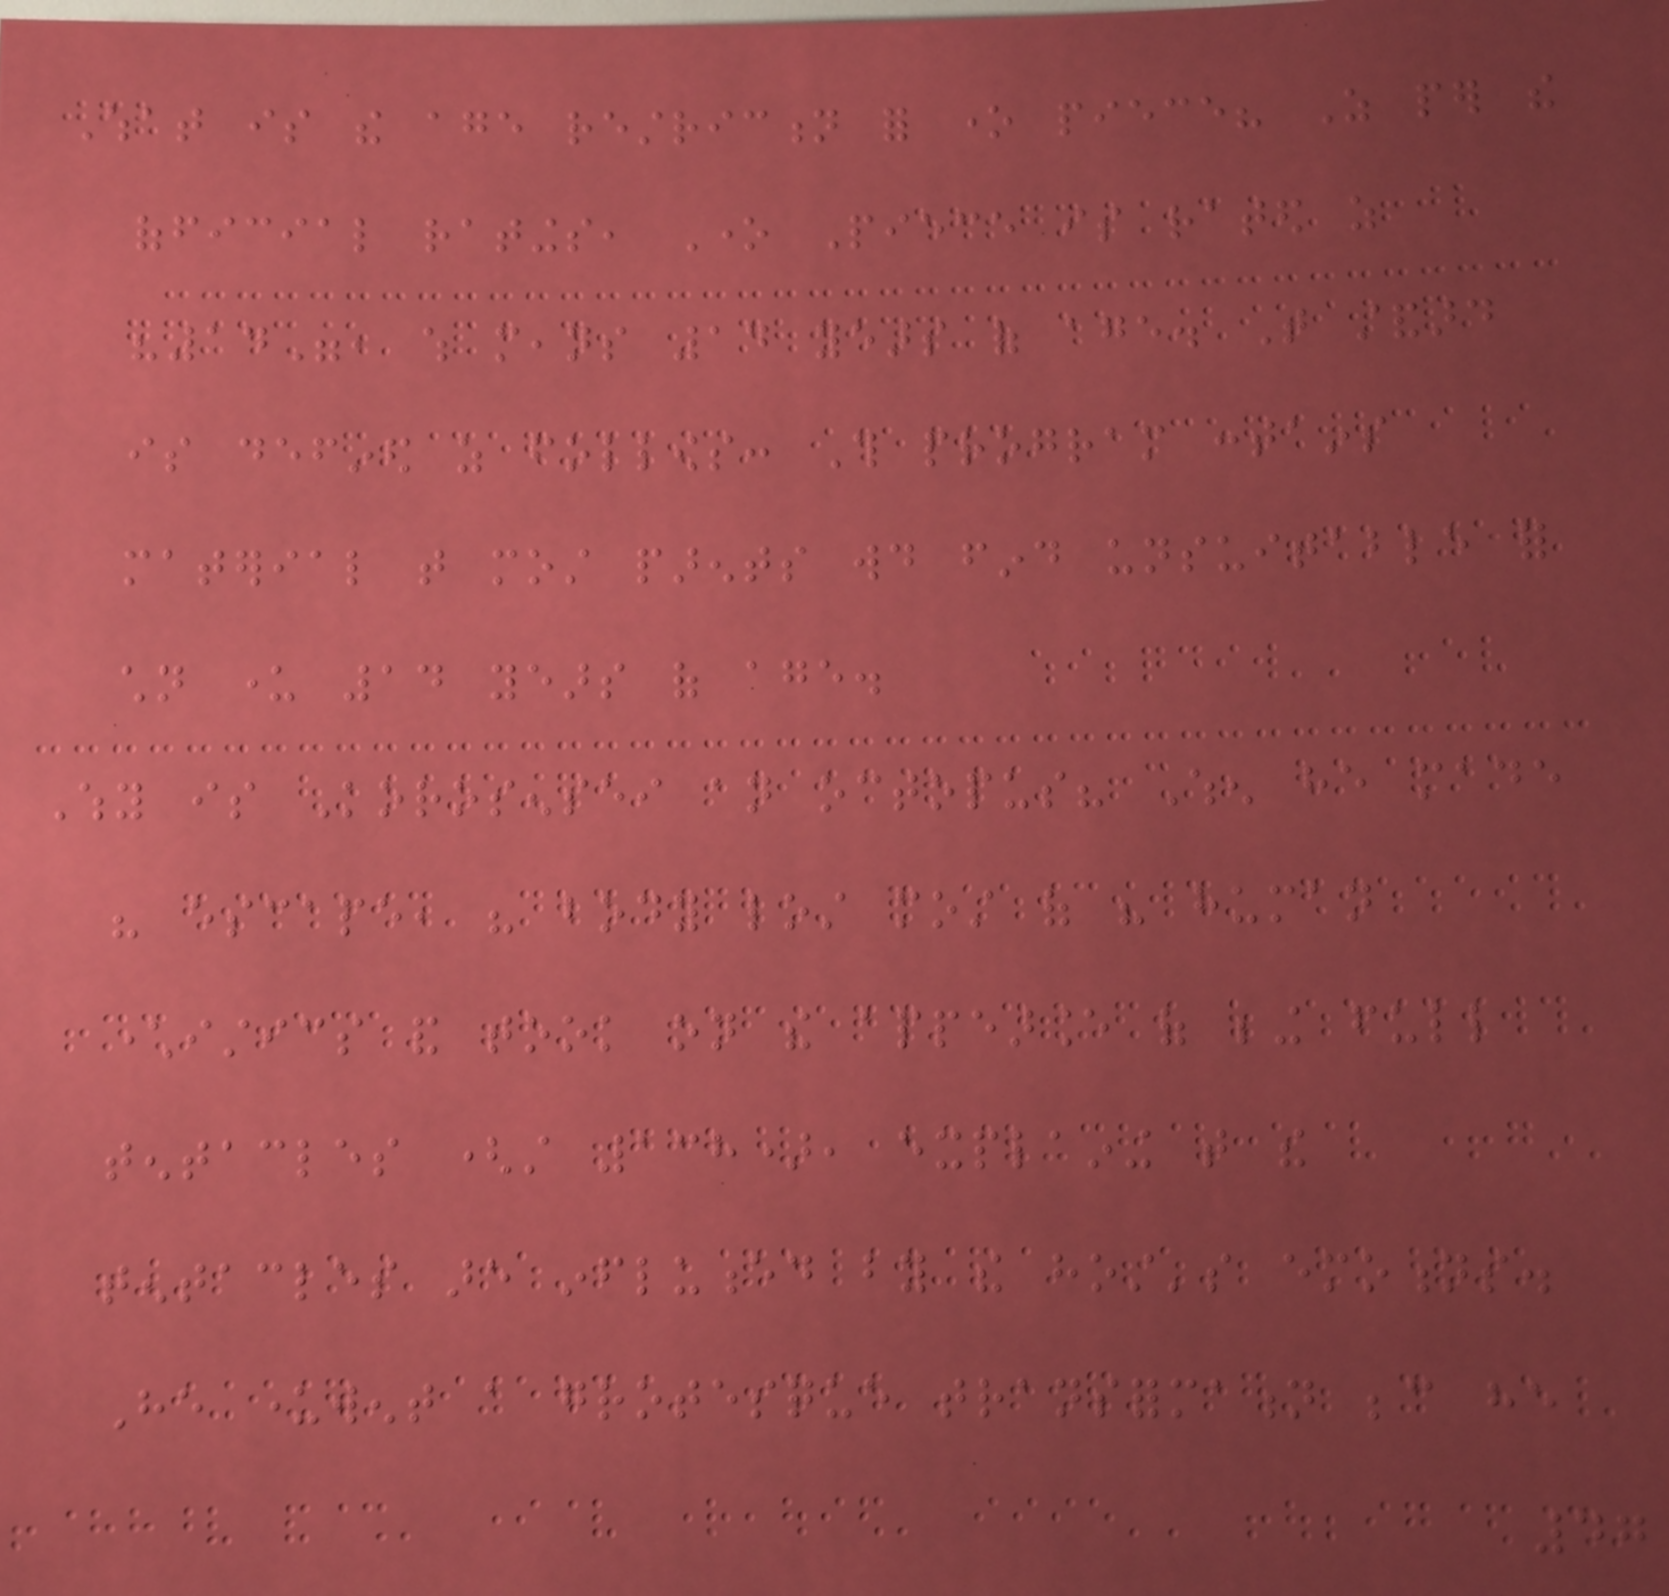What is the age restriction for one piece? As per the
official ratings, One Piece is rated as
"14", which means 14 years of age. That standard
is defined as follows: This program contains
material that most parents would find unsuitable for
children under 14 years of age.
Why is Korosensei an octopus? When he made
his escape, his body lost most of his human
characteristics and took on the appearance of being full
tentacles (still 138), explaining that the
tentacles are influenced by the host's emotions.
He underwent a grotesque transformation because he
47
